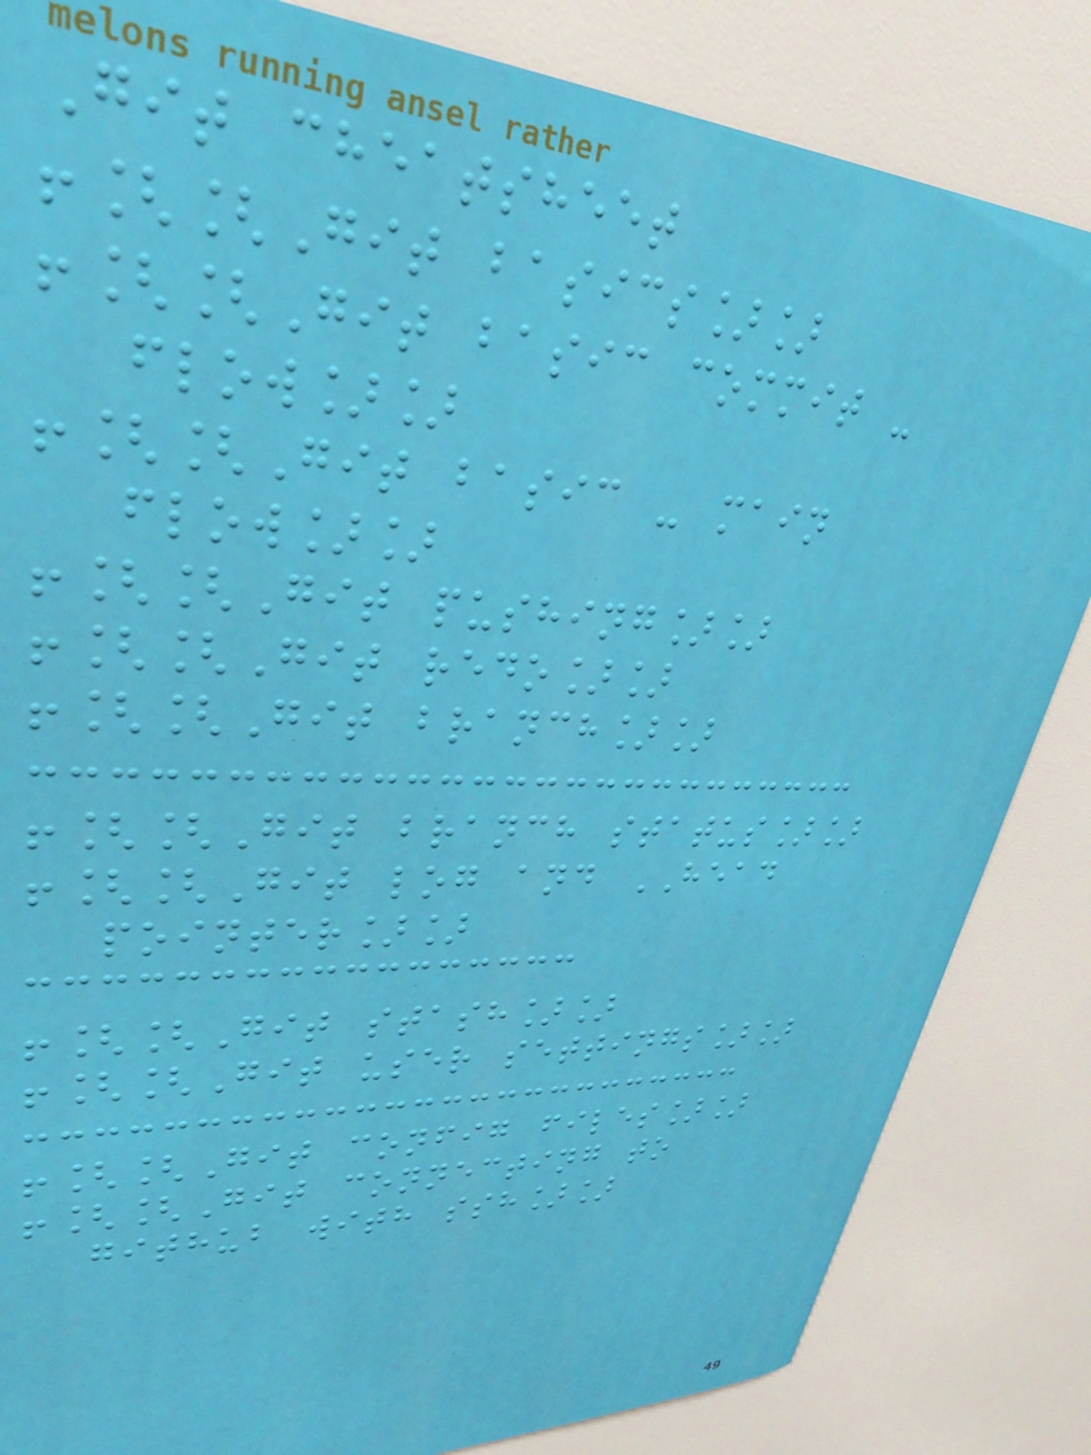Git cheatsheet
![[Git basics]]
![[Git basic commit -
flow]]
![[Git basic - main
flow]]
![[Git pushing]]
![[Git redo]]
![[Git branch]]
![[Git branch status]]
![[Git log and HEAD
pointer]]
![[Git stash]]
![[Git user settings]]
![[Git config files]]
![[Git connecting to
github with ssh]]
